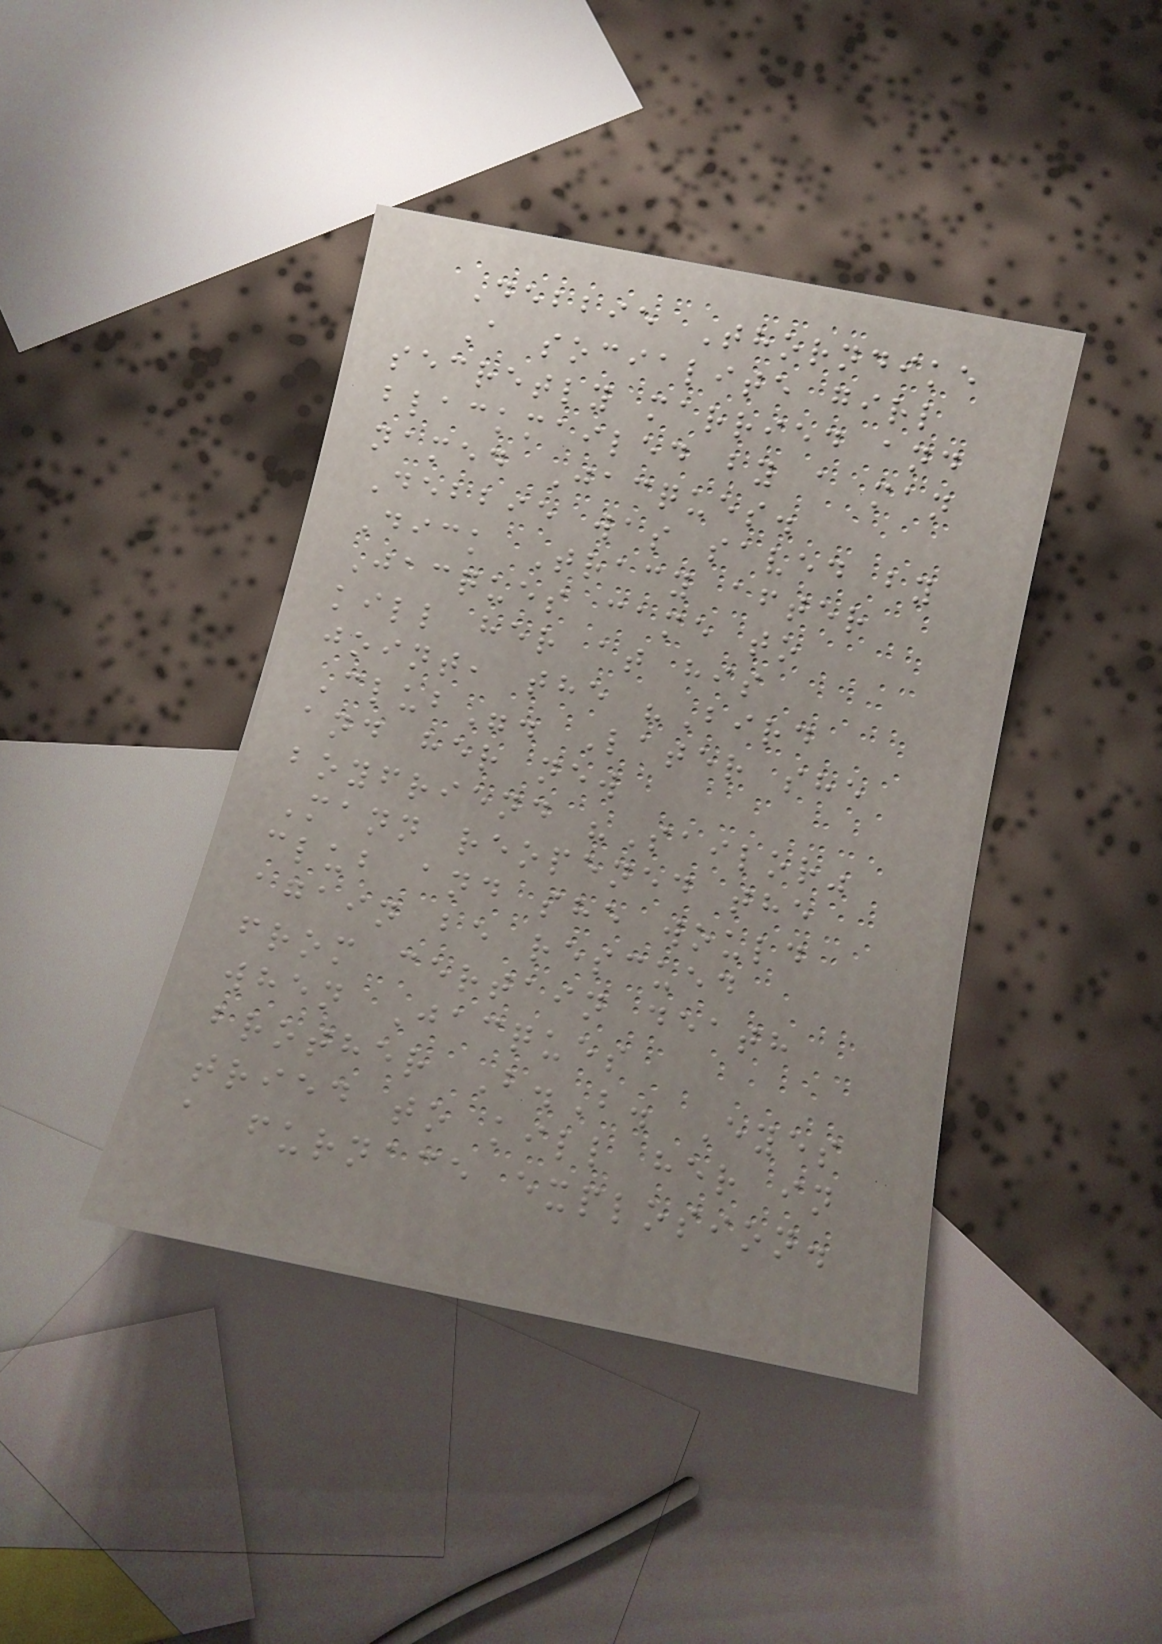Debbie Thorndike
A socialite girl
secretly married and
blackmailed by a man
named Jacques.
Debbie was saved by
Dick Tracy after
Jacques came to
kill her at his
joint, the "Bird
Club". Later she
and her new
boyfriend "Sailor"
Mann reopened the
club and she would
again be rescued
from certain death
when Jacques
brother B.B. Eyes
tried to kill her in
a furnace explosion.
